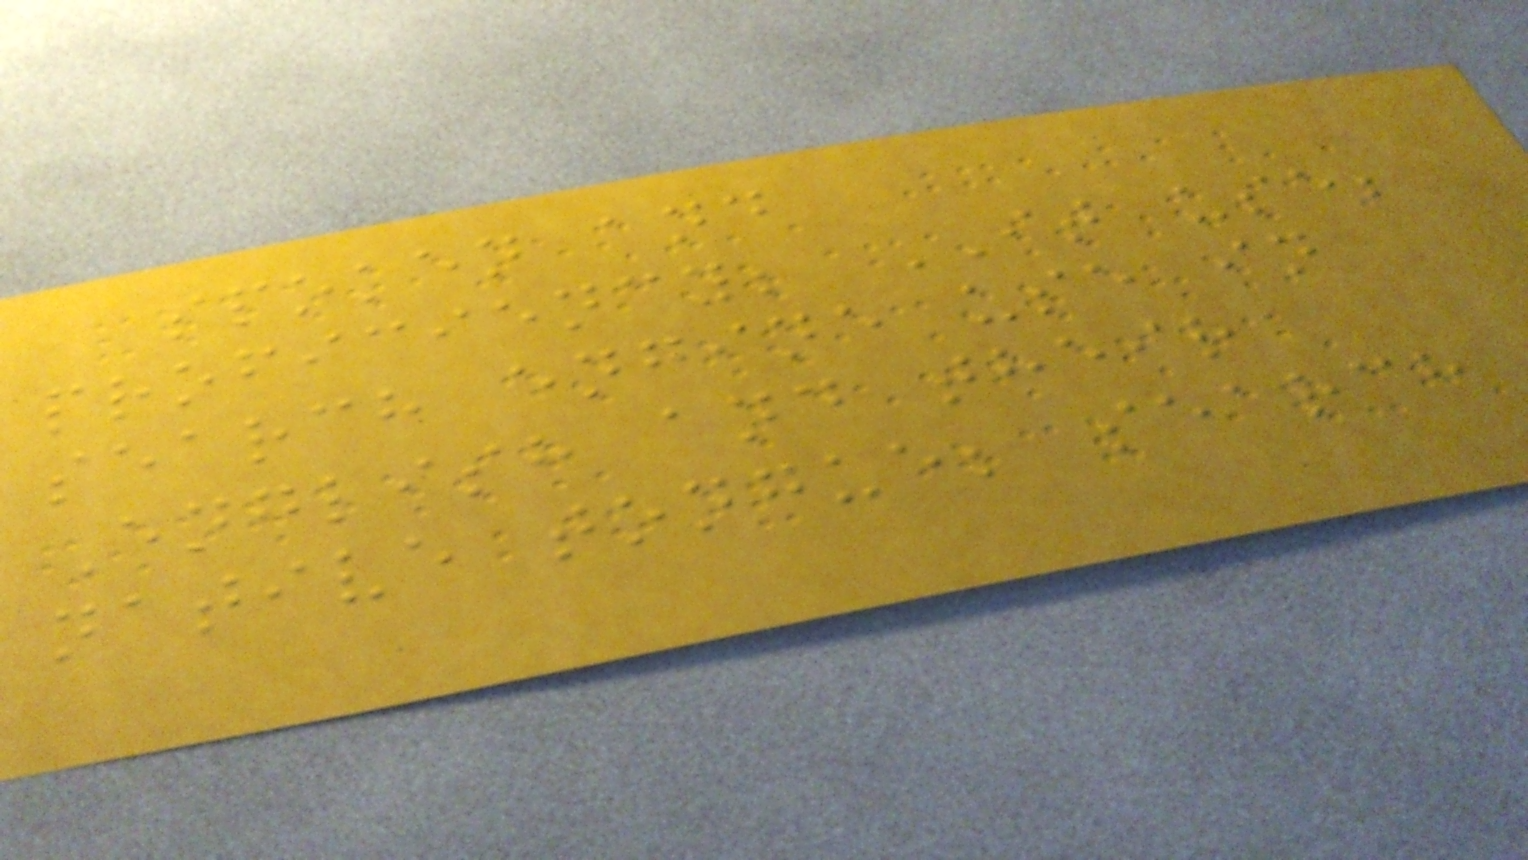spoken and
proficiency; IT use;
search engine use in
English and their
native tongue; search
